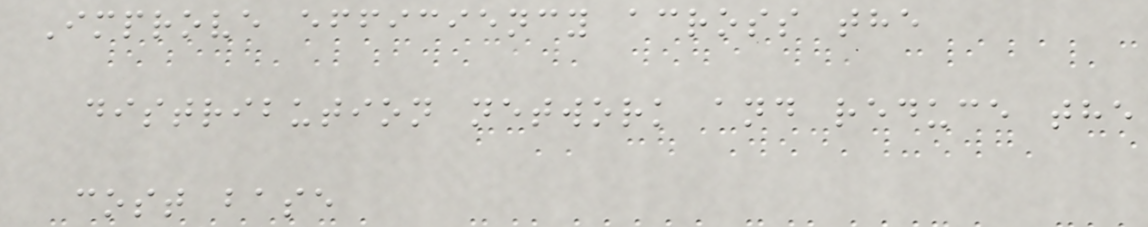Improve efficiency across the
distribution network and reduce the
cost base
